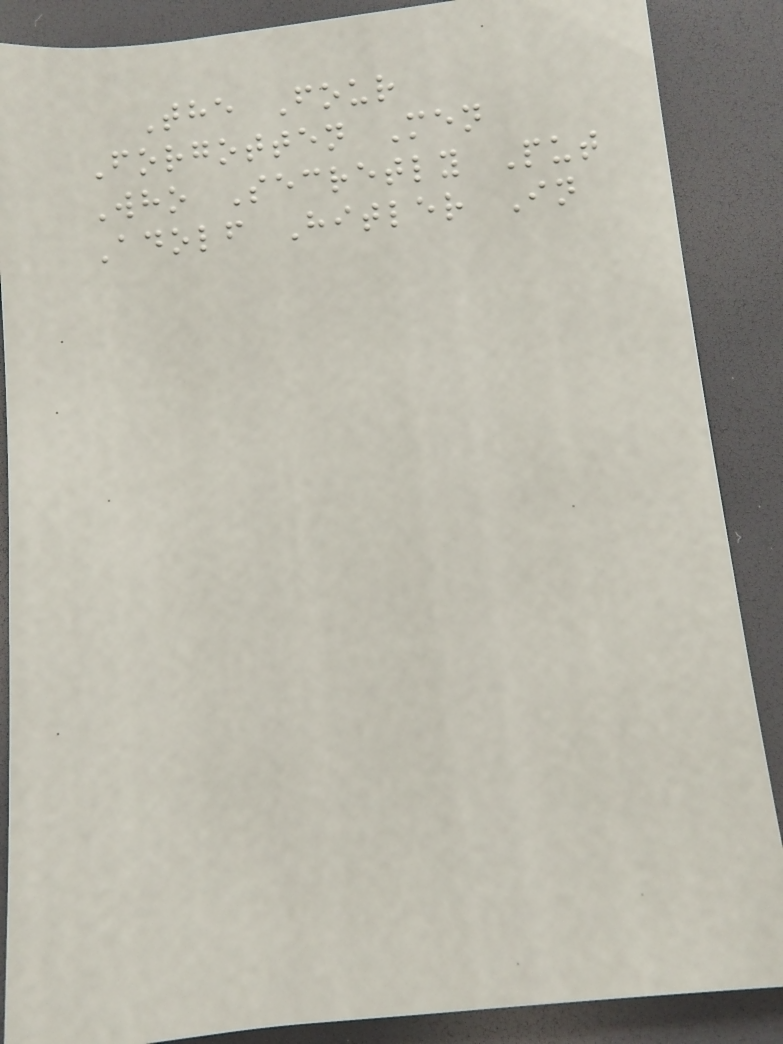The Four
Forgotten Men
Who Secretly Put
Adolf Hitler In
